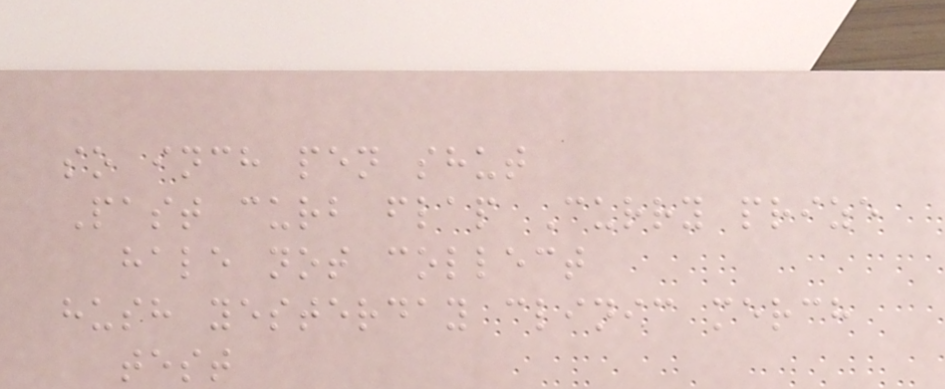so inch pen shut
Past curb flap Curry prize
hale not collect
hush yesterday clinic merch
test
